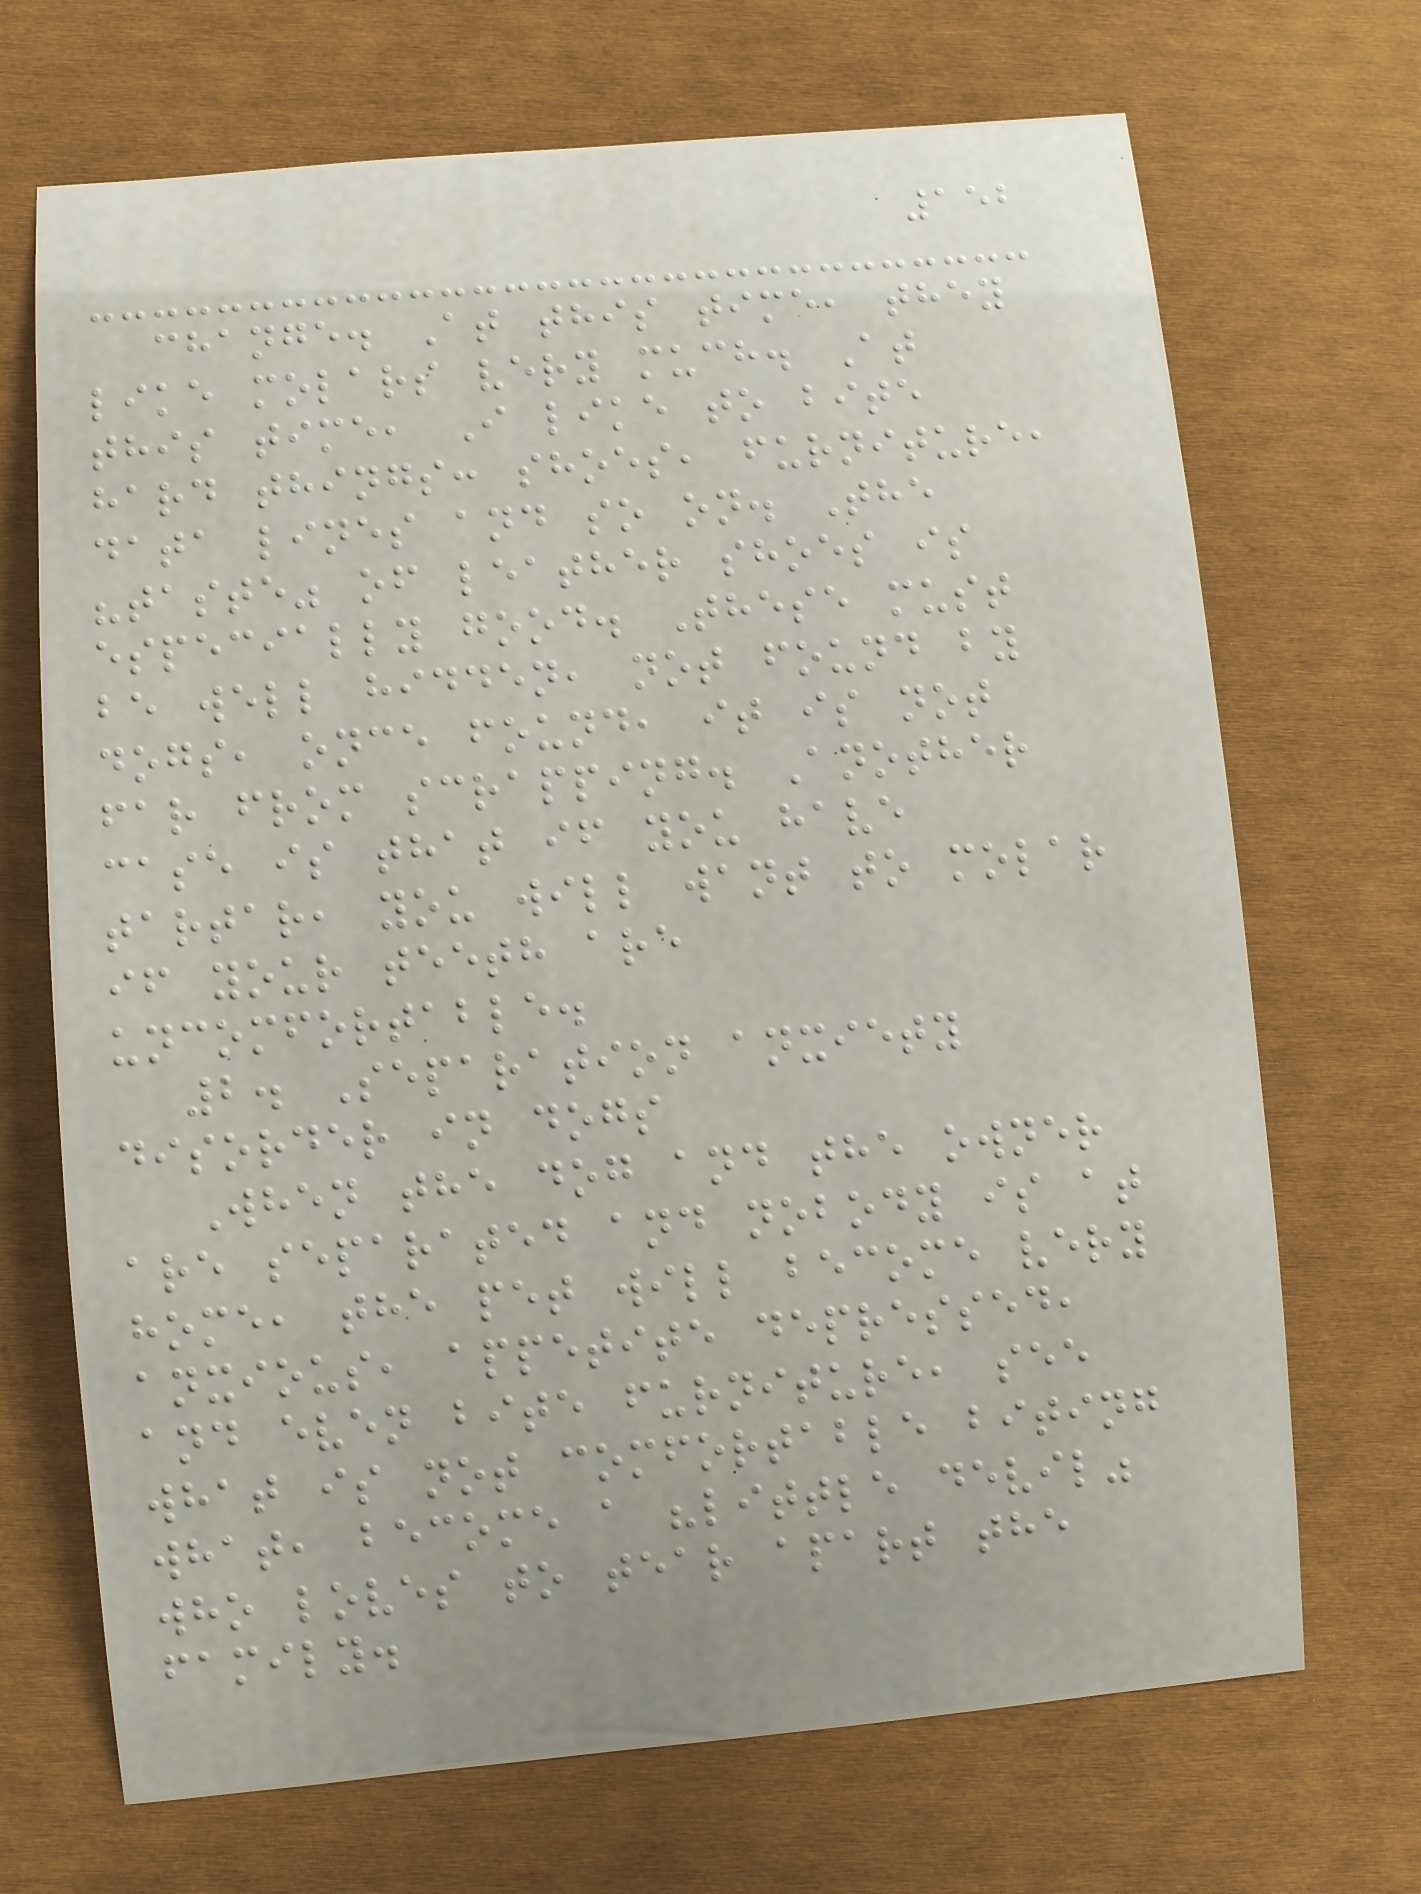152
change. At this time, they
like molars very much. At
this time, I like to bite
hard things: shoes, furniture,
data lines and so on. The
"taste" of leather shoes is
especially good. These must
be well hidden, not found by
dogs, once found, it is not
far from scrapping. Another
case is that if you have
tartar, you will want to molar
if your teeth are
uncomfortable.
2. Separation anxiety
disorder in dogs
When the dog and the owner
are separated and nobody is at
home, the pet will become very
anxious, appetite depressed,
and even bite furniture, see
what is not comfortable biting
what, become a "little devil"
who loves to tear apart the
family.
